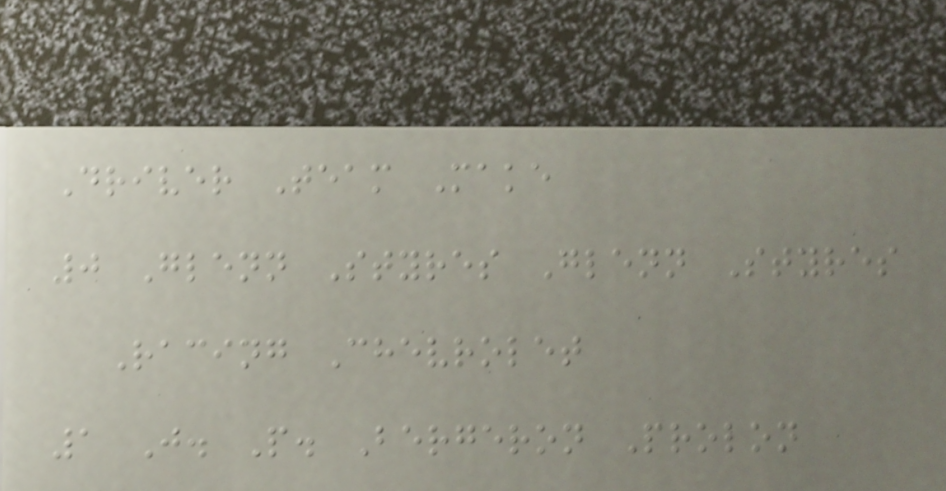Driver Team Make
0 Glenn Styres Glenn Styres
Racing Chevrolet
1 J. P. Bergeron Prolon
